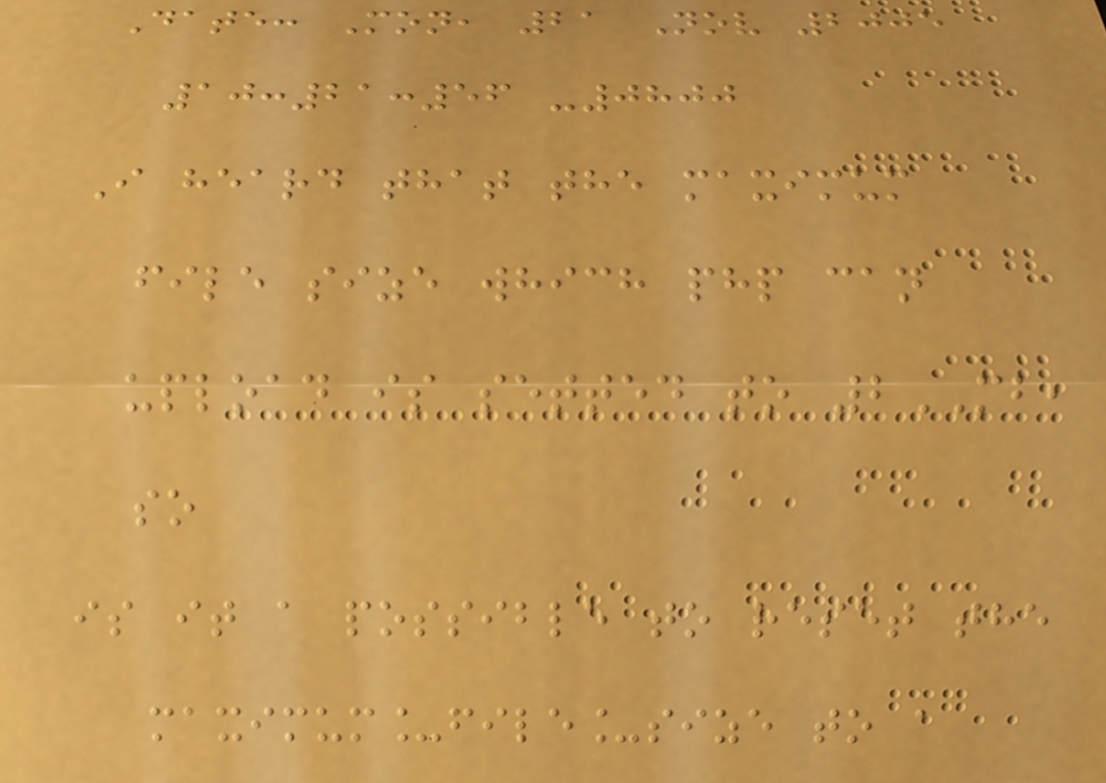Date: Mon, 21 Nov 2005
10:21:56 -0800
I heard that the maximum
file size which php can
upload is setted to 2MB,
so
is it a possible to reset the
maximum_file_size to a
